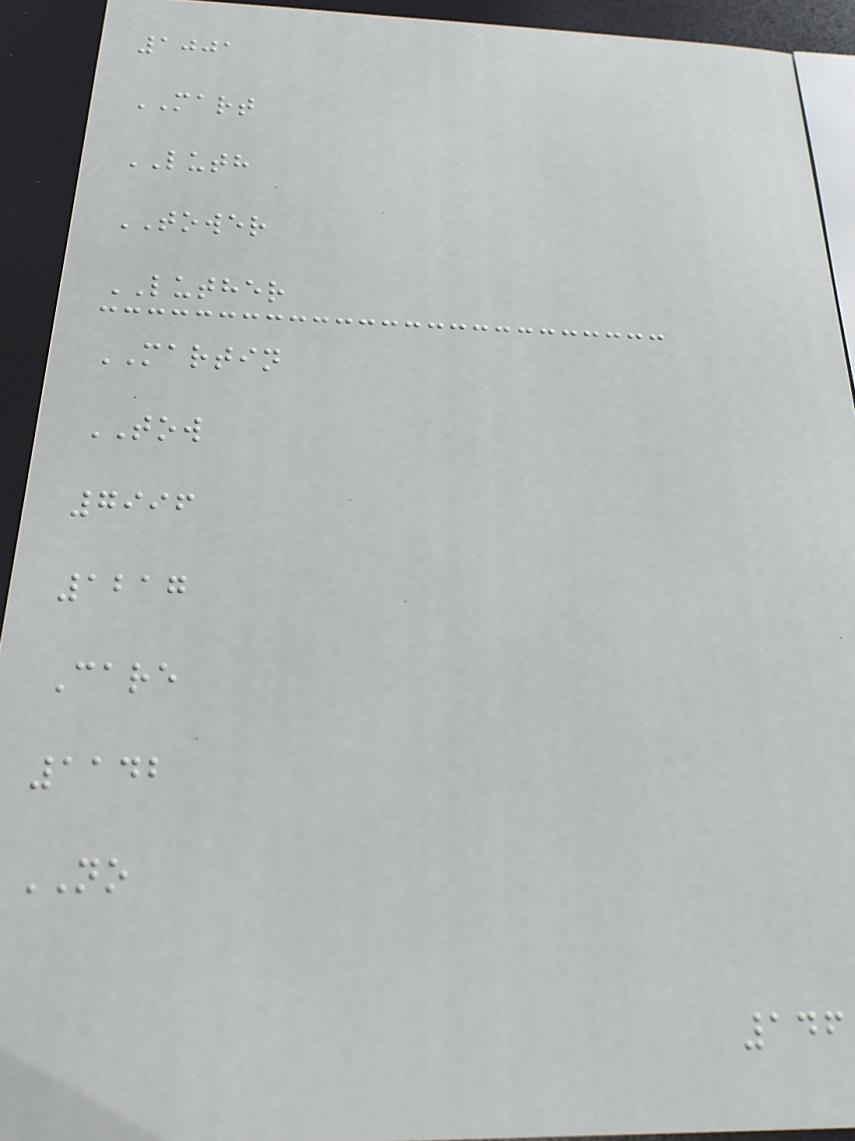1001
MART
LUTH
TOWER
LUTHER
MARTIN
TOW
7996
1217
Care
1142
NO
146
